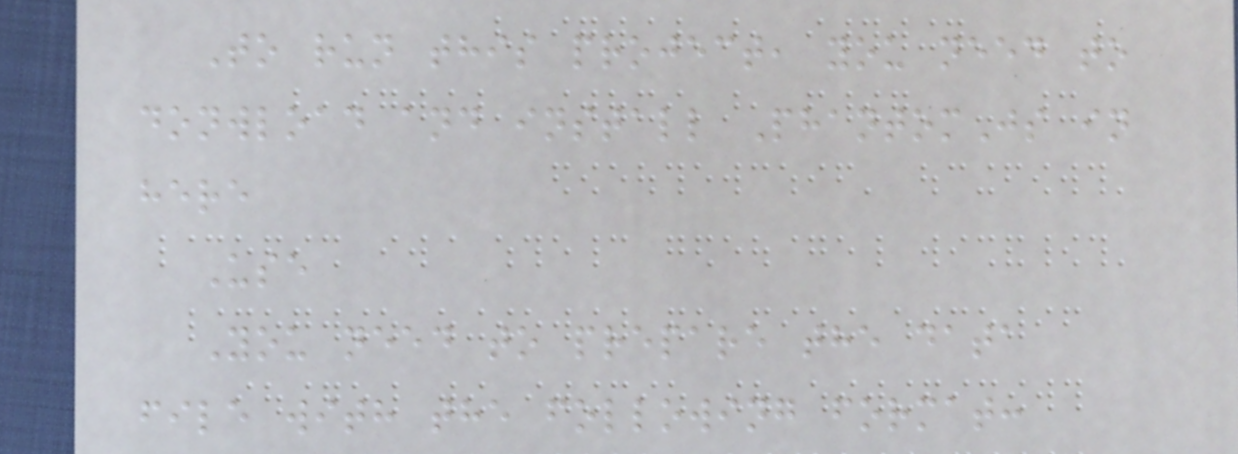To run this project, you need to
donwload and install PhantomJs in
here
Use
You need to prepare the data
file with the following format:
